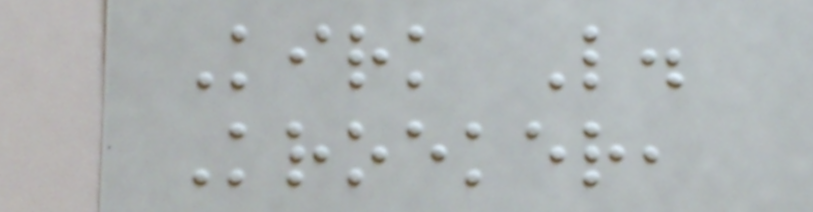Kirk L.
Kroeker,
